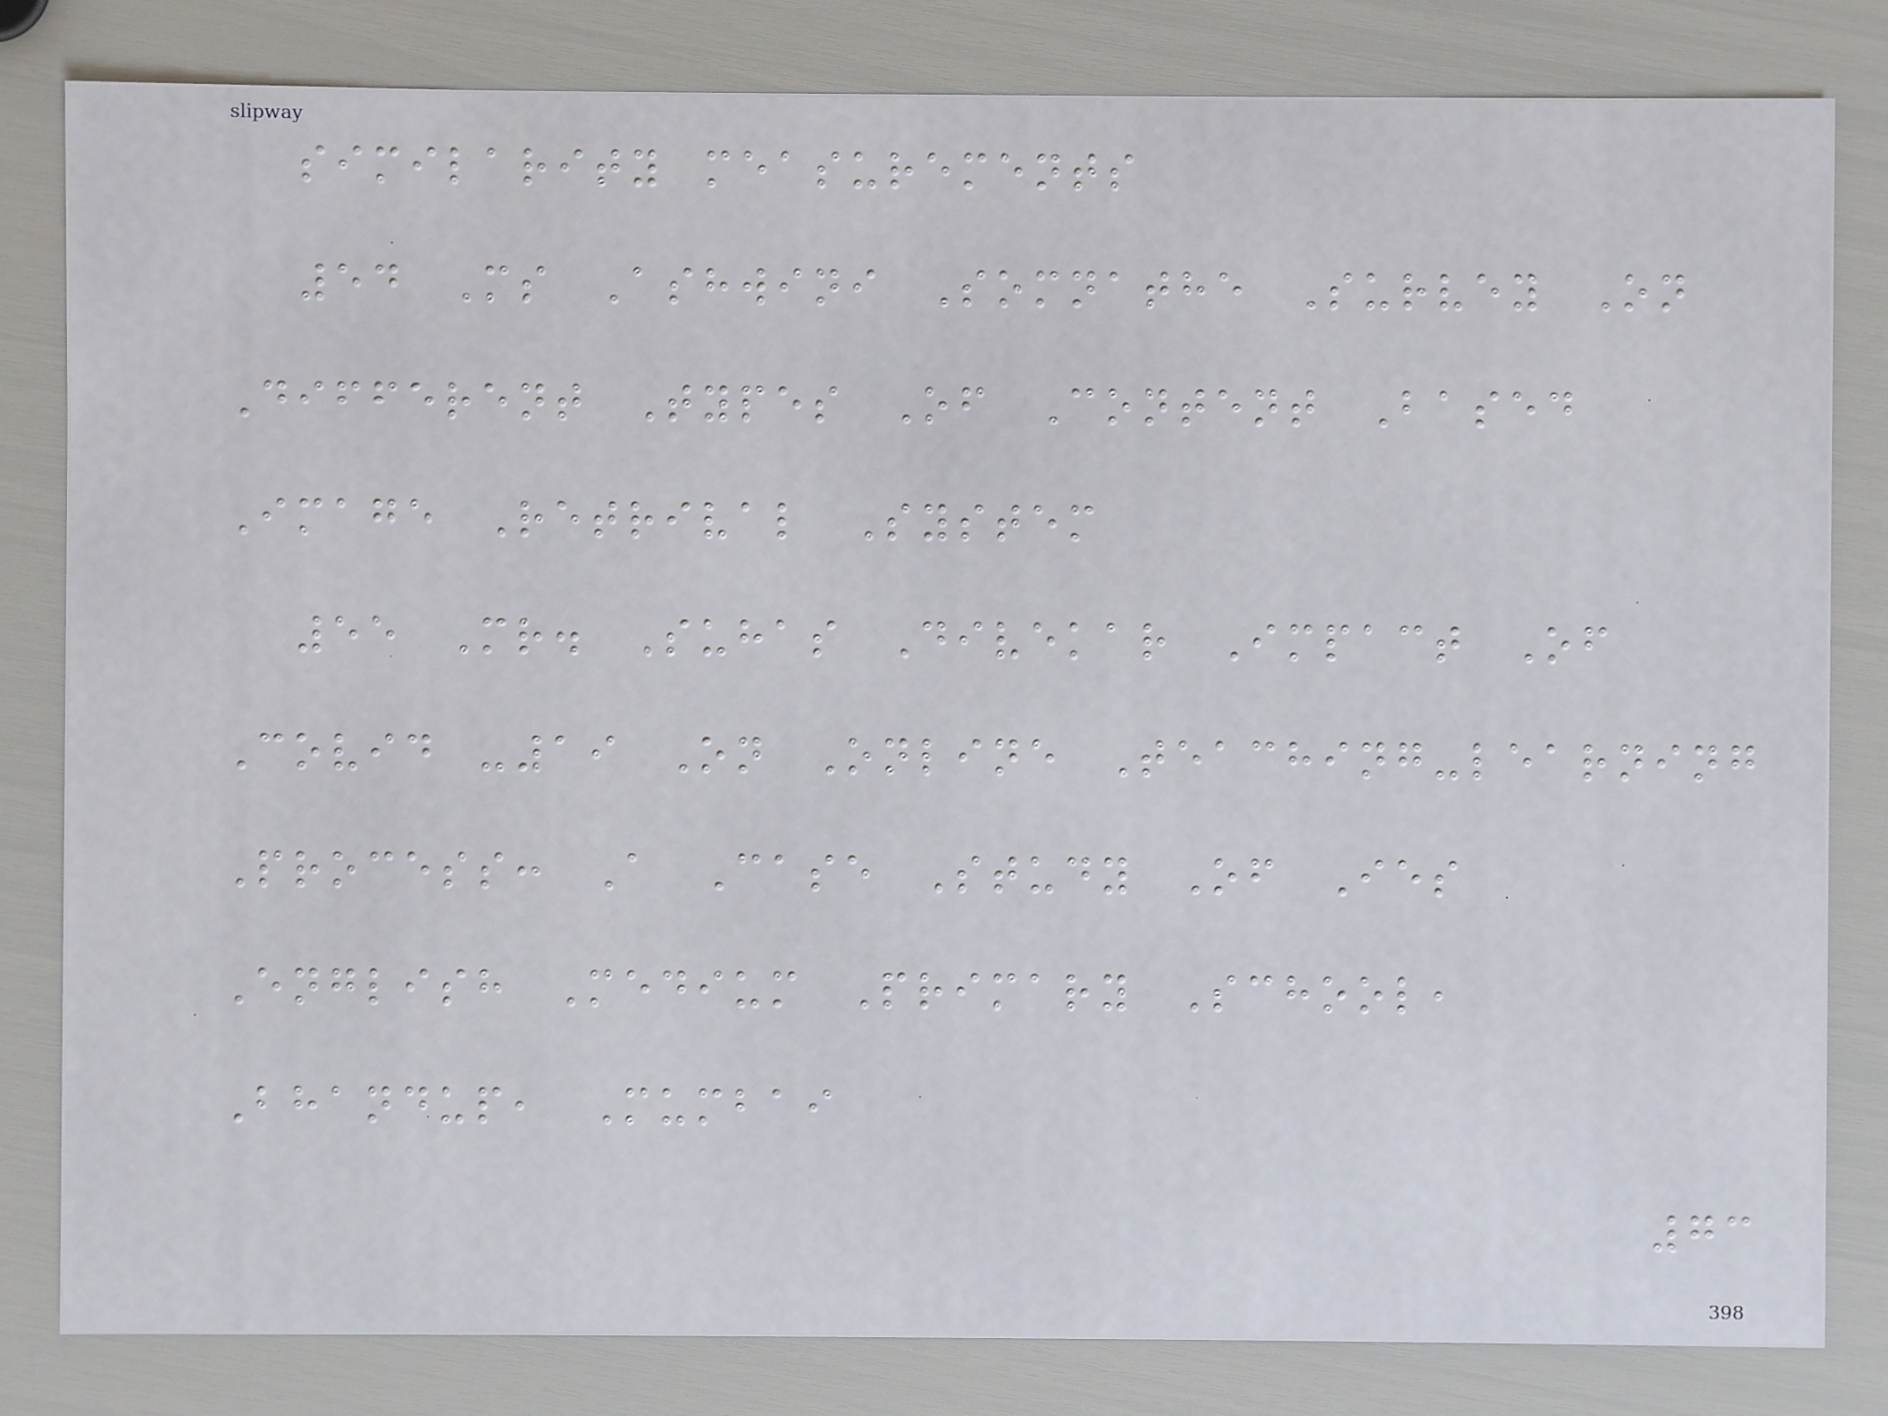similarity measurements
54 Ms Ashwini Somnathe Survey On
Different Types Of Content Based
Image Retrival System
55 Mr. Suhas Divekar Impact Of
Covid -19 On Online Teaching-learning
Process: A Case Study Of Ies
English Medium Primary School,
Bhandup, Mumbai
73
